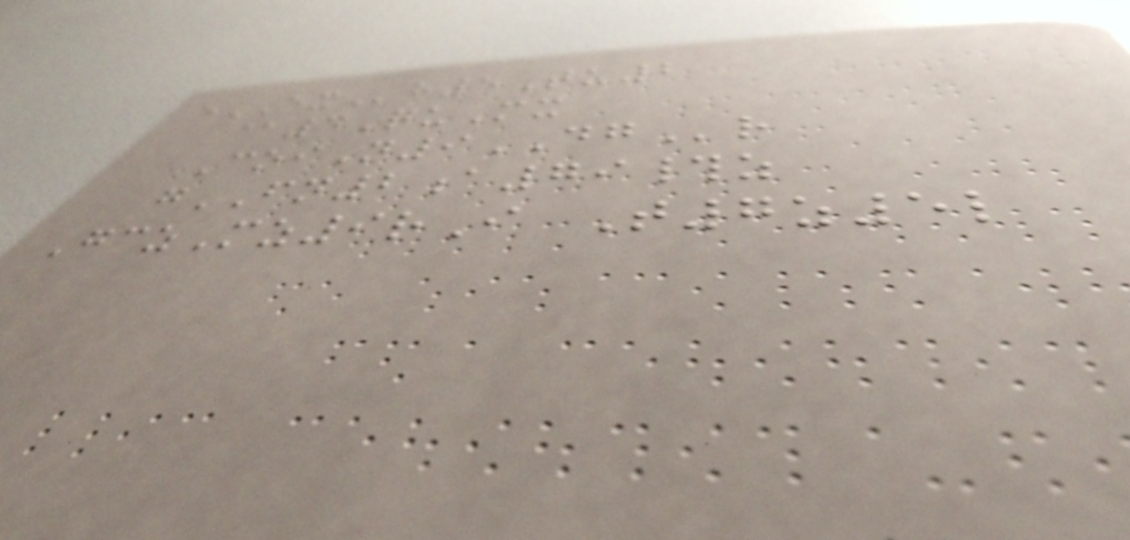eEXh5Tu2
@4QuMx
CoiN9DGr
gFN2a79#z
GczMz9rI T7z5l
